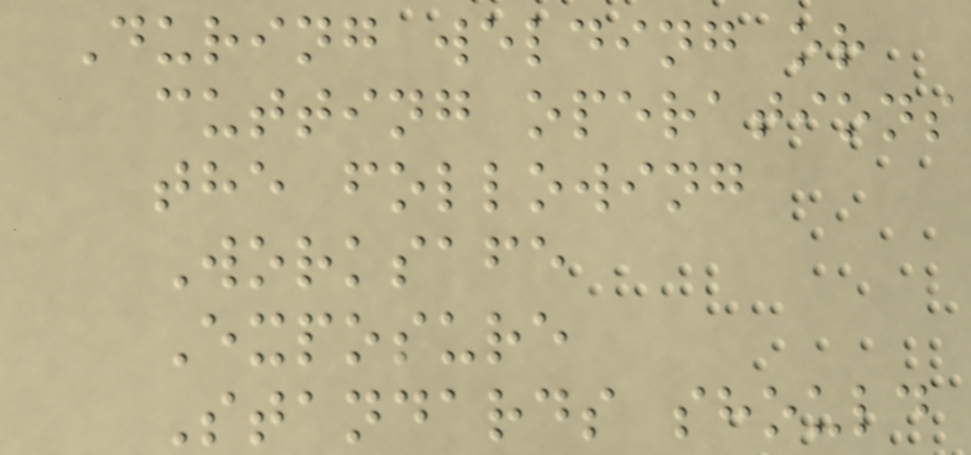During welding or
cutting operations
the following
Worksafe
Exposure
Standards should
